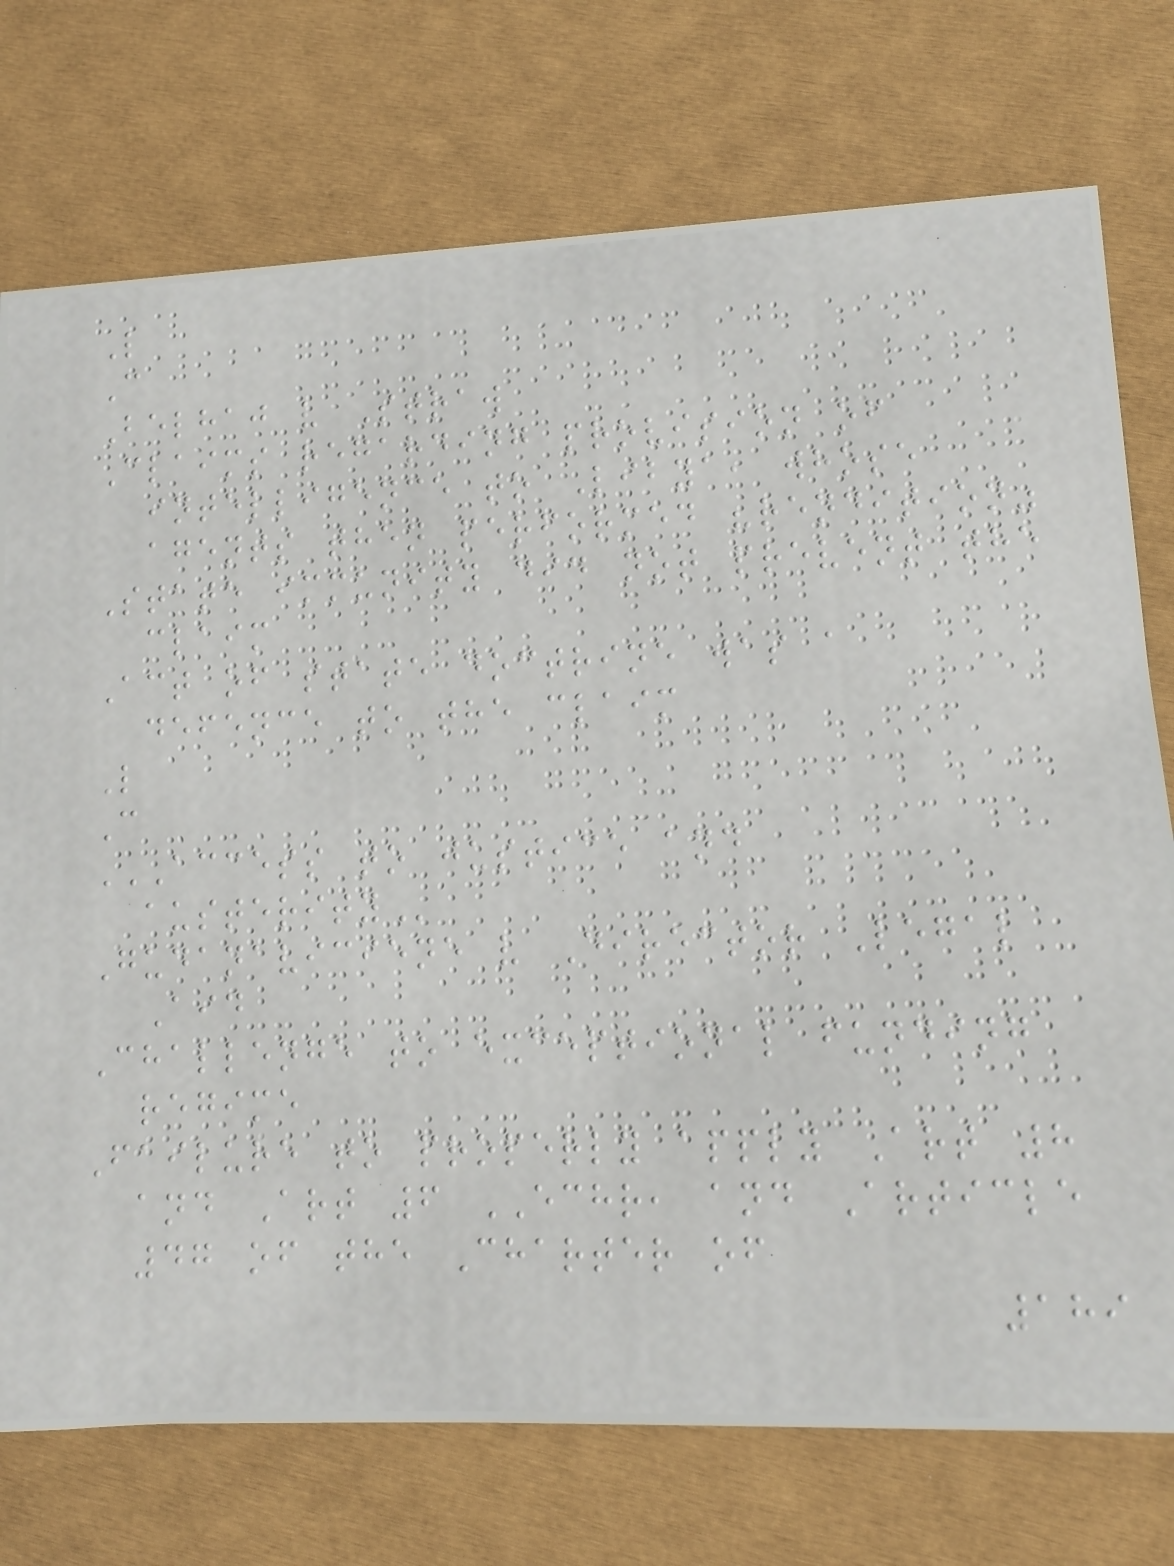L
C
Belhaj v Straw
Claims regarding provision of
intelligence to Libya, whose
agents then performed "rendition"
State immunity did not prevent the
claim
Act of state doctrine was a
defence to the claim
L
C
ACCESS TO JUSTICE AND
AUSTERITY
Gudanaviciene v Director Legal
Aid
Challenge to exceptional funding
regime
Failure to properly apply Art 8
and Art 6 ECHR, and Article
47 of the Charter of
189
